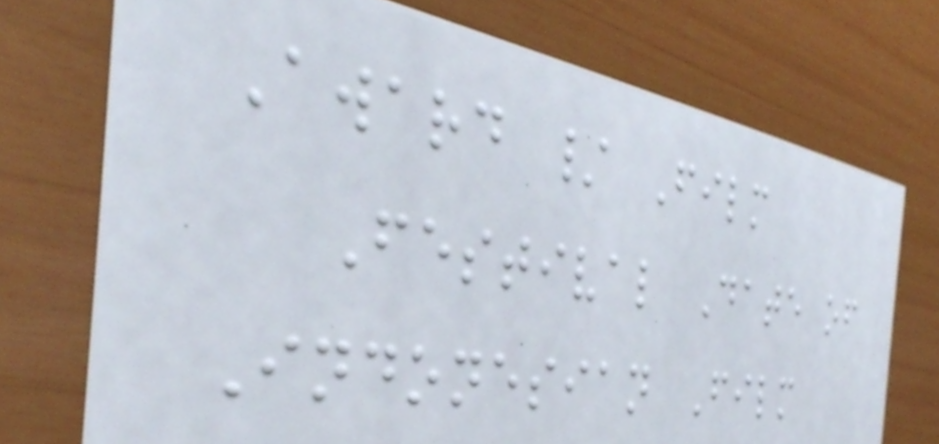Award / Film
Festival Date of
Indonesian Film
